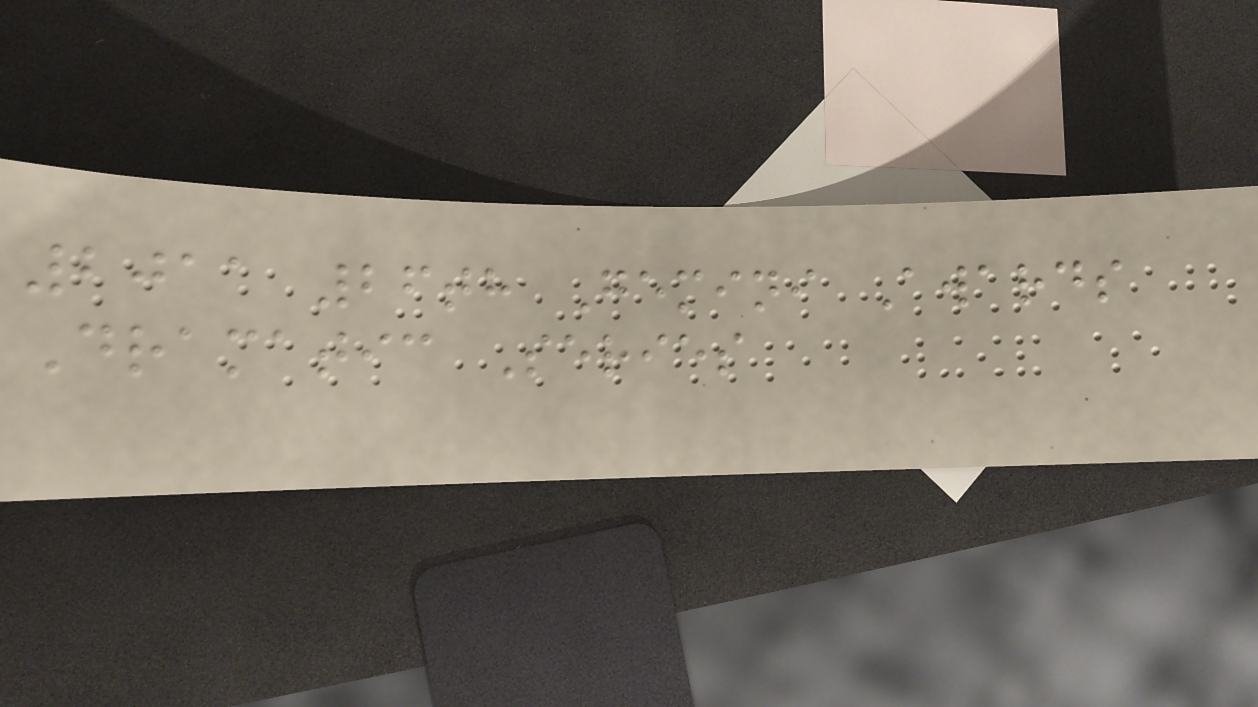2011 26th Gemini Awards
Dramatic Series
